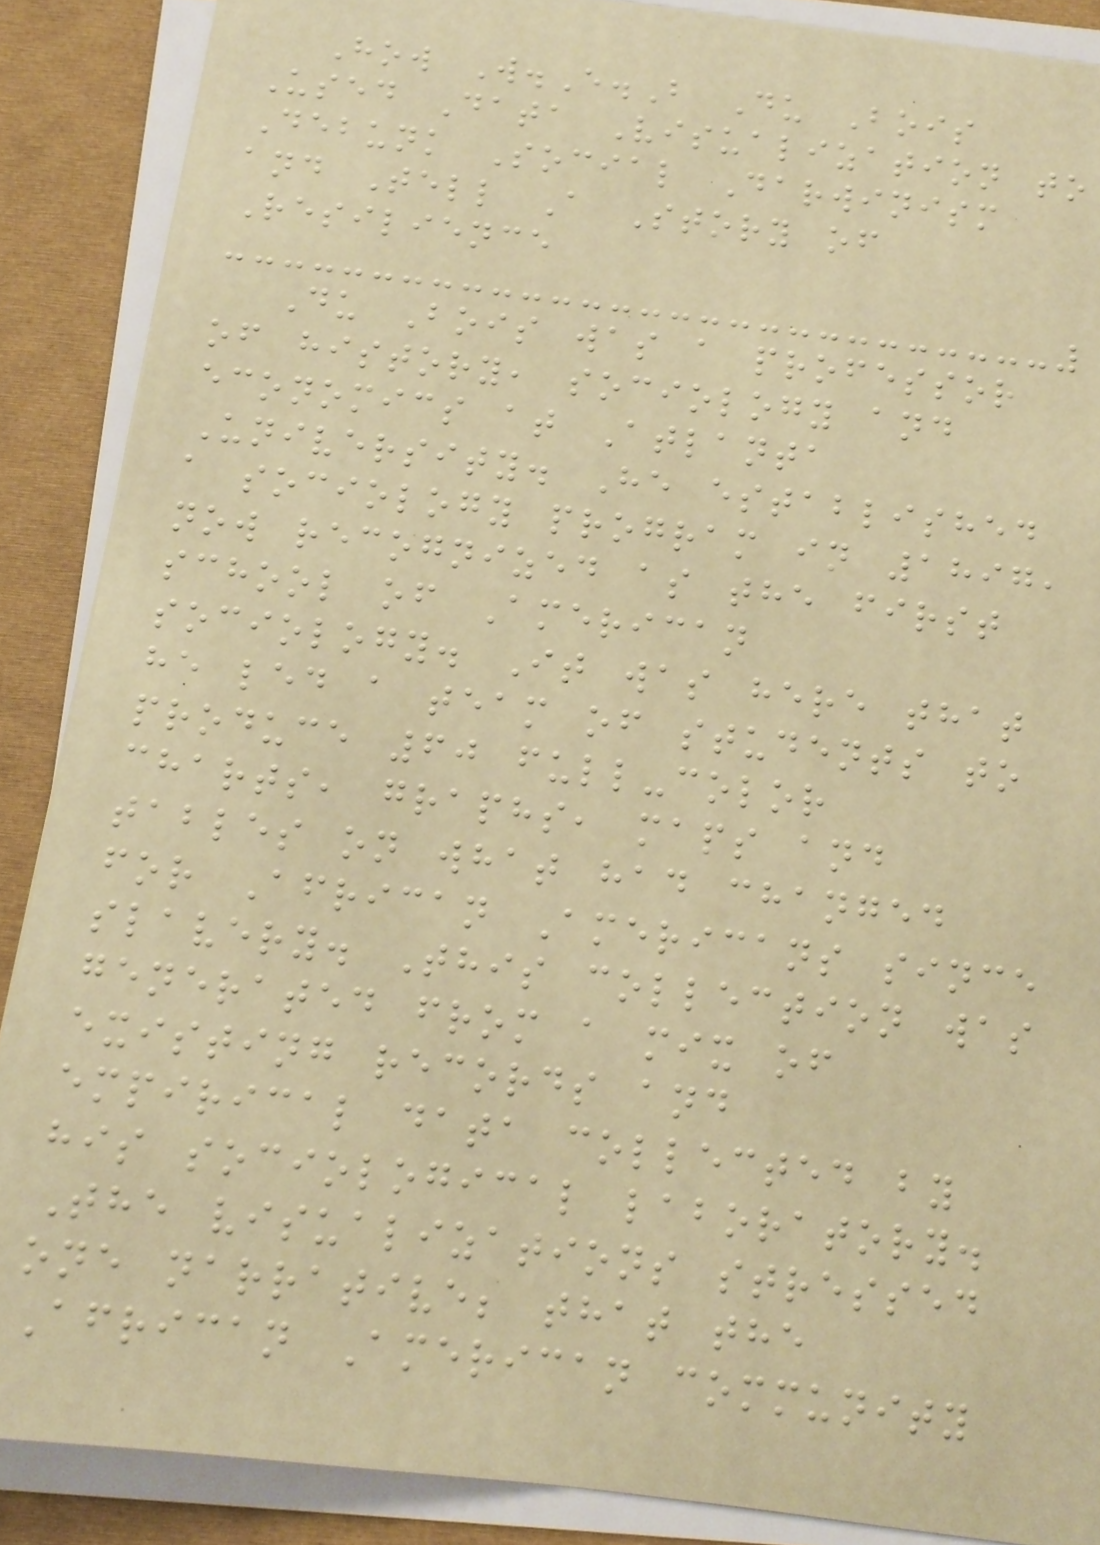How W.E.B Du Bois
Used Data Visualization to
Debunk Social Darwinism
and Tell A Story of
Resilience
Du Bois was a professor
of history, sociology and
economics at Atlanta
University. He established
a sociology program in 1897,
now recognized as the first
school of American
sociology. It was here that
he led a team of students to
produce 60 full-color
charts, graphs, maps and
tables on what had changed
for African Americans since
slavery. This collection was
generated from a mix of
existing records and
empirical data collected by
his sociological laboratory.
The visualizations stressed
one narrative; that the
African American community
